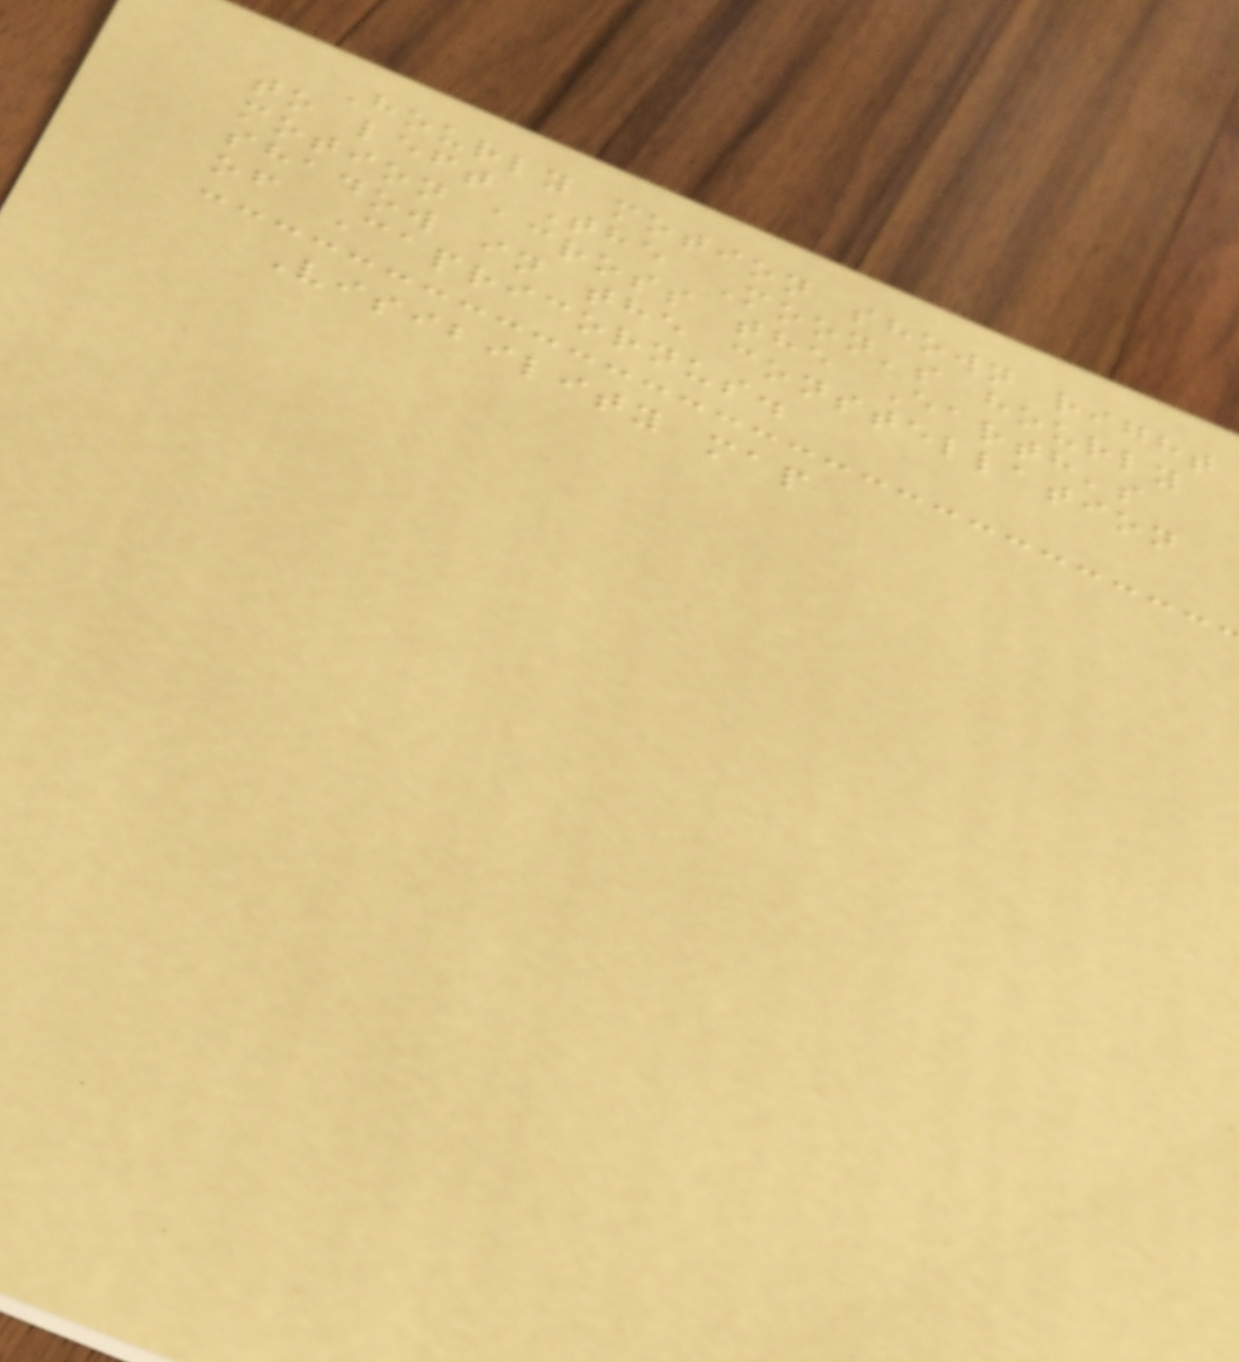Hourly motion shown right
to left The Moon's hourly
motion across the Earth's
shadow in the constellation
of Capricornus.
Visibility map
